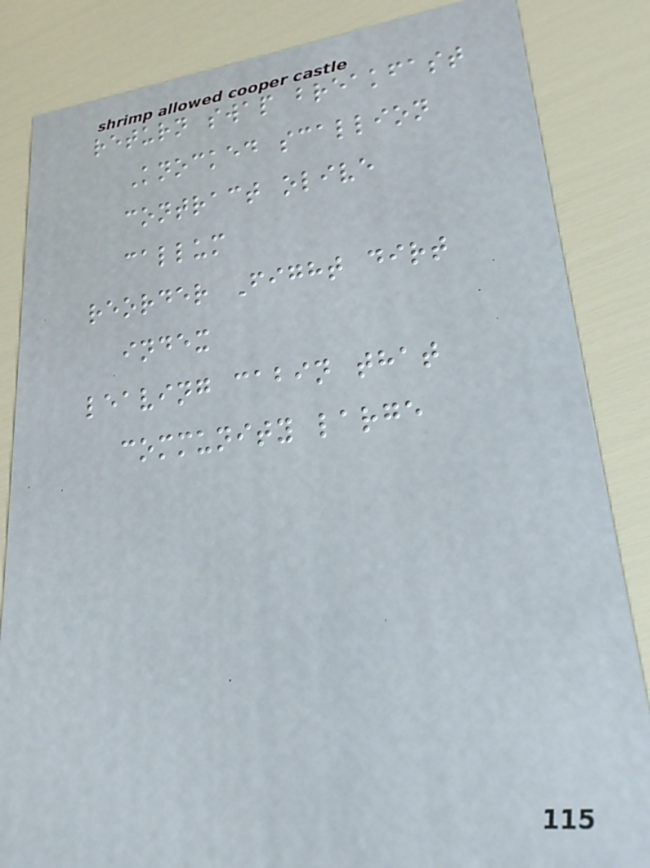return swap breakfast
Knocked scallion
contract olive
callum
reorder Fight dirt
index
leaving cabin that
community large
